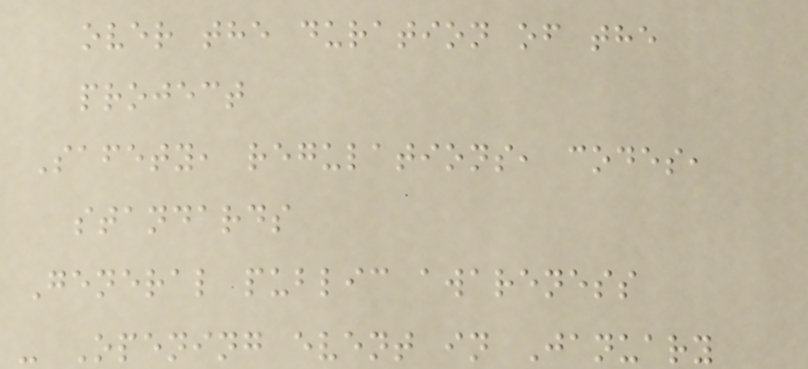over the duration of the
project
Safety, regulations, codes,
standards
General public awareness
- Opening event in January
